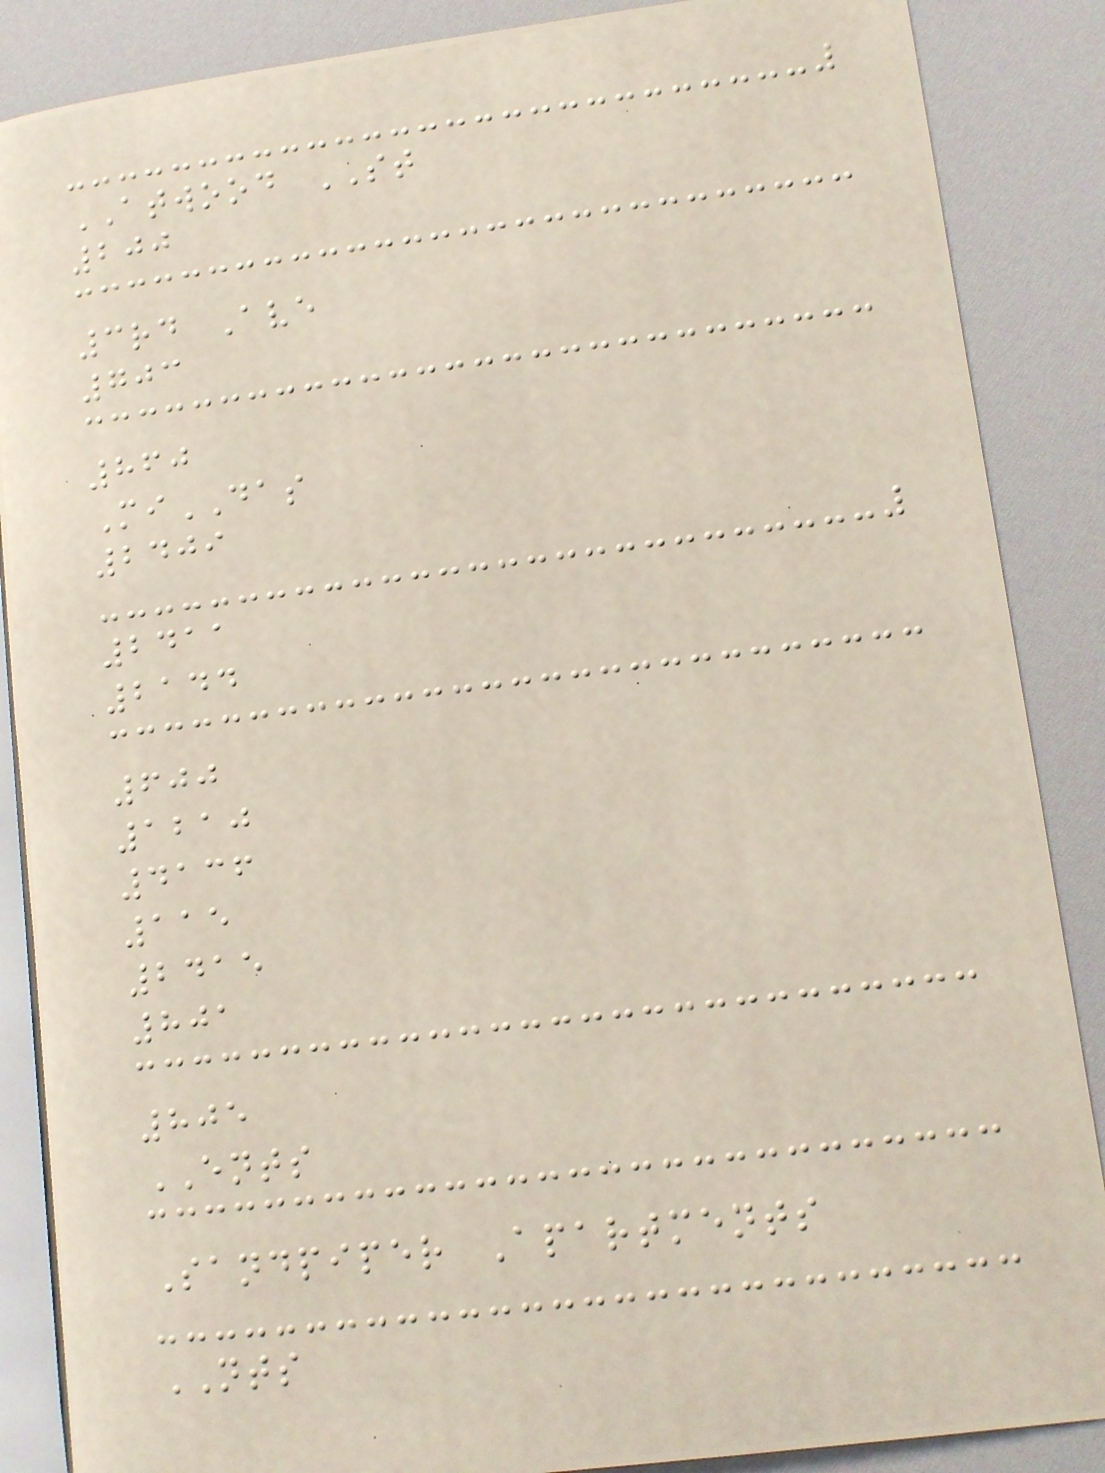ATWOOD ST
200
3rd Ave
703
860
MiDAS
2409
2411
2144
600
1210
4136
115
2415
801
805
ENTS
Sandpiper Apartments
NTS
